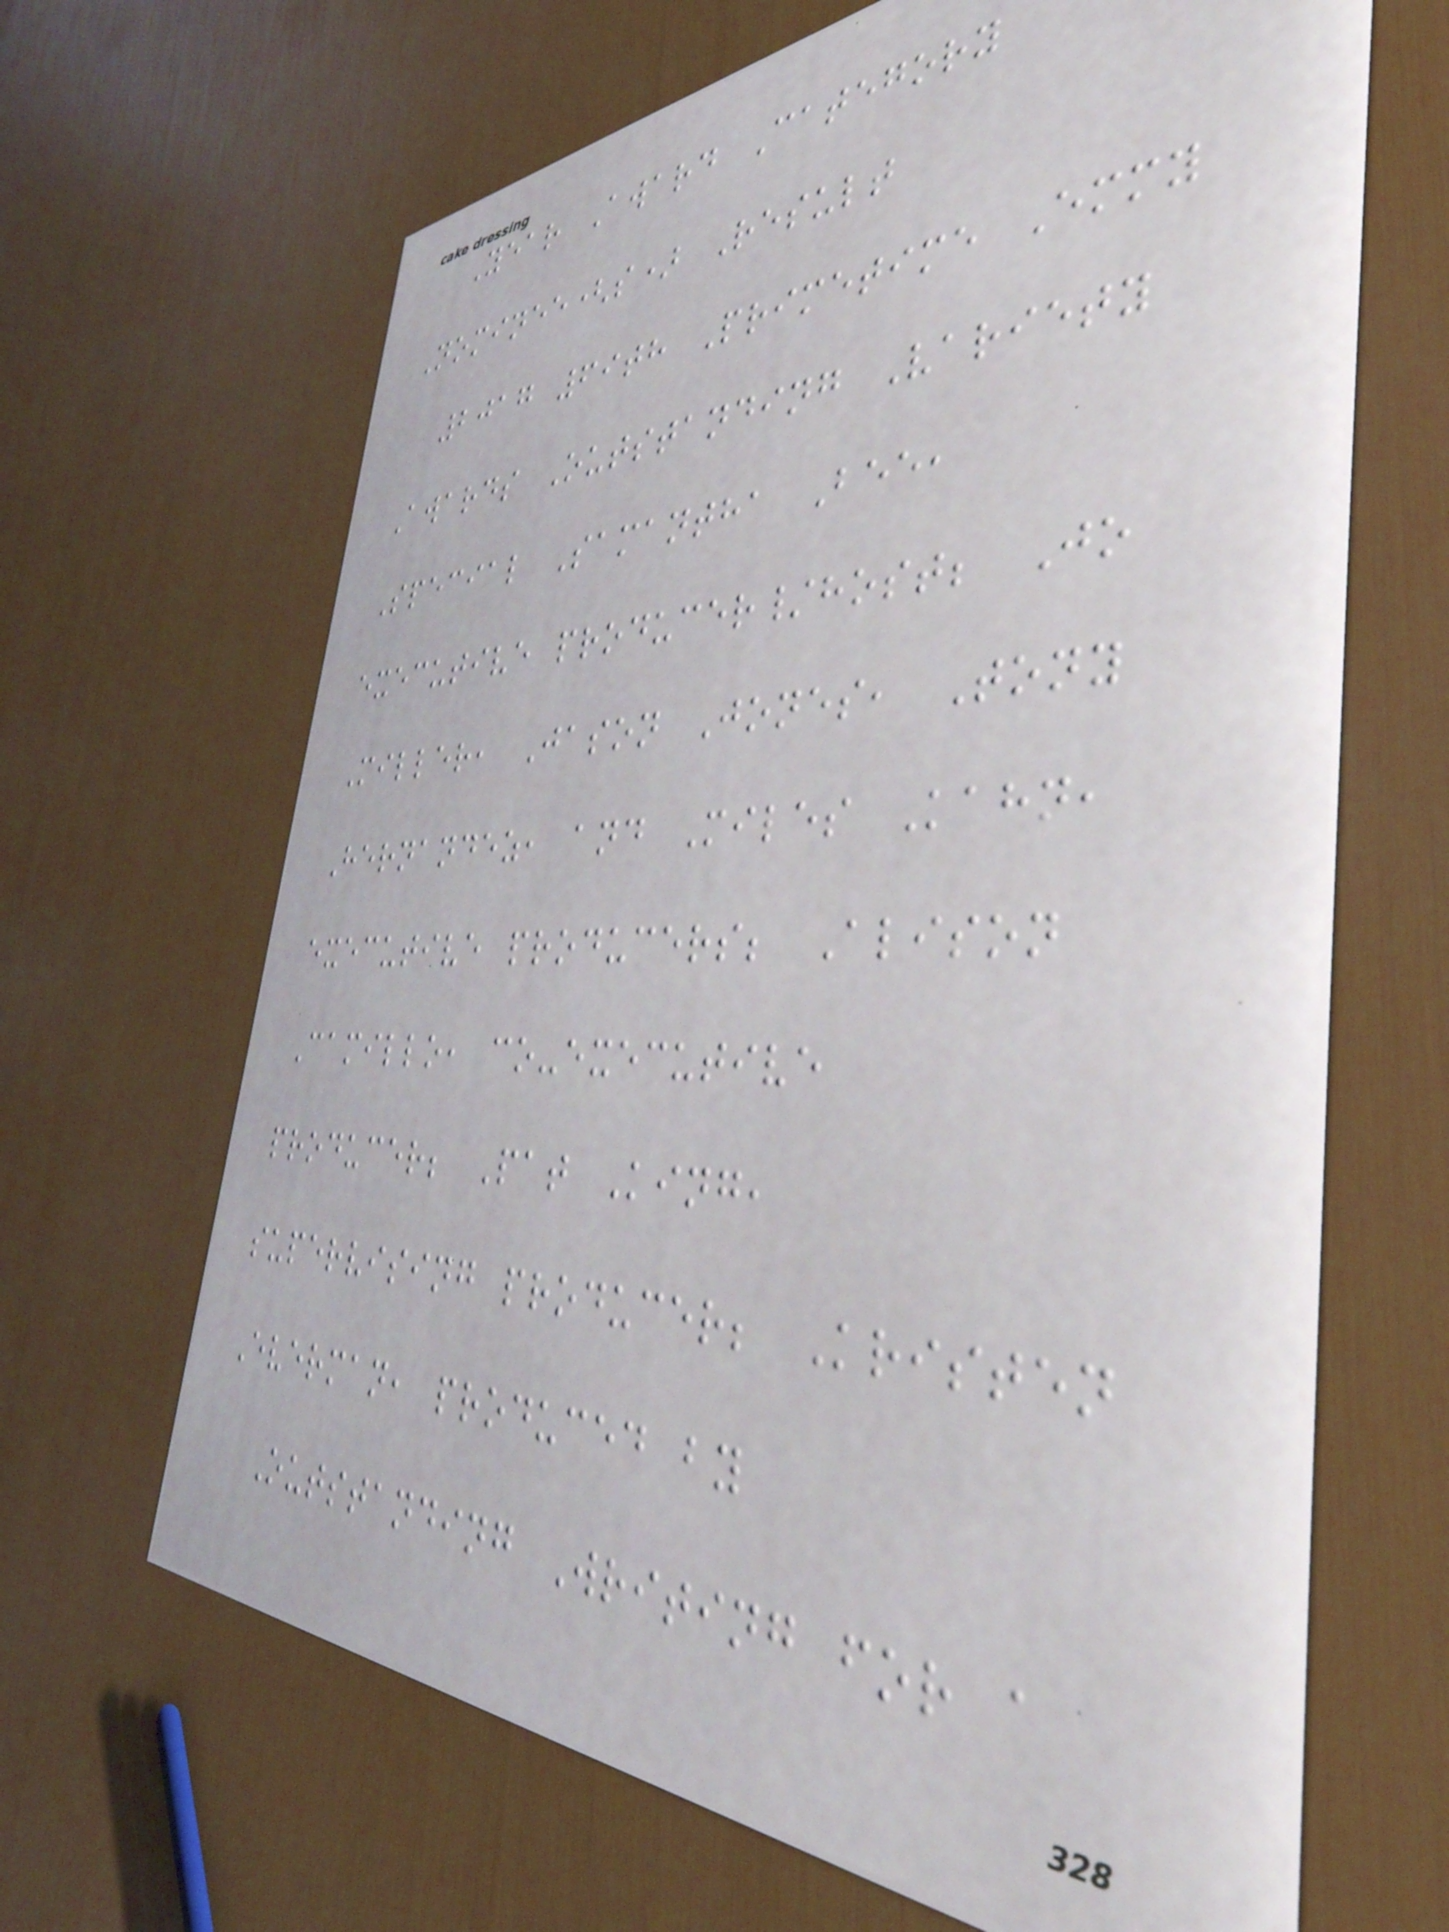Year Award Category
Nominee(s) Result
2017 69th Primetime Emmy
Awards Outstanding Variety
Special Samantha Bee,
executive producer/host; Jo
Miller, Jason Jones, Tony
Hernandez, and Miles Kahn,
executive producers; Alison
Camillo, co-executive
producer; Pat King,
supervising producer; Kristen
Everman, produced by
Outstanding Writing for a
